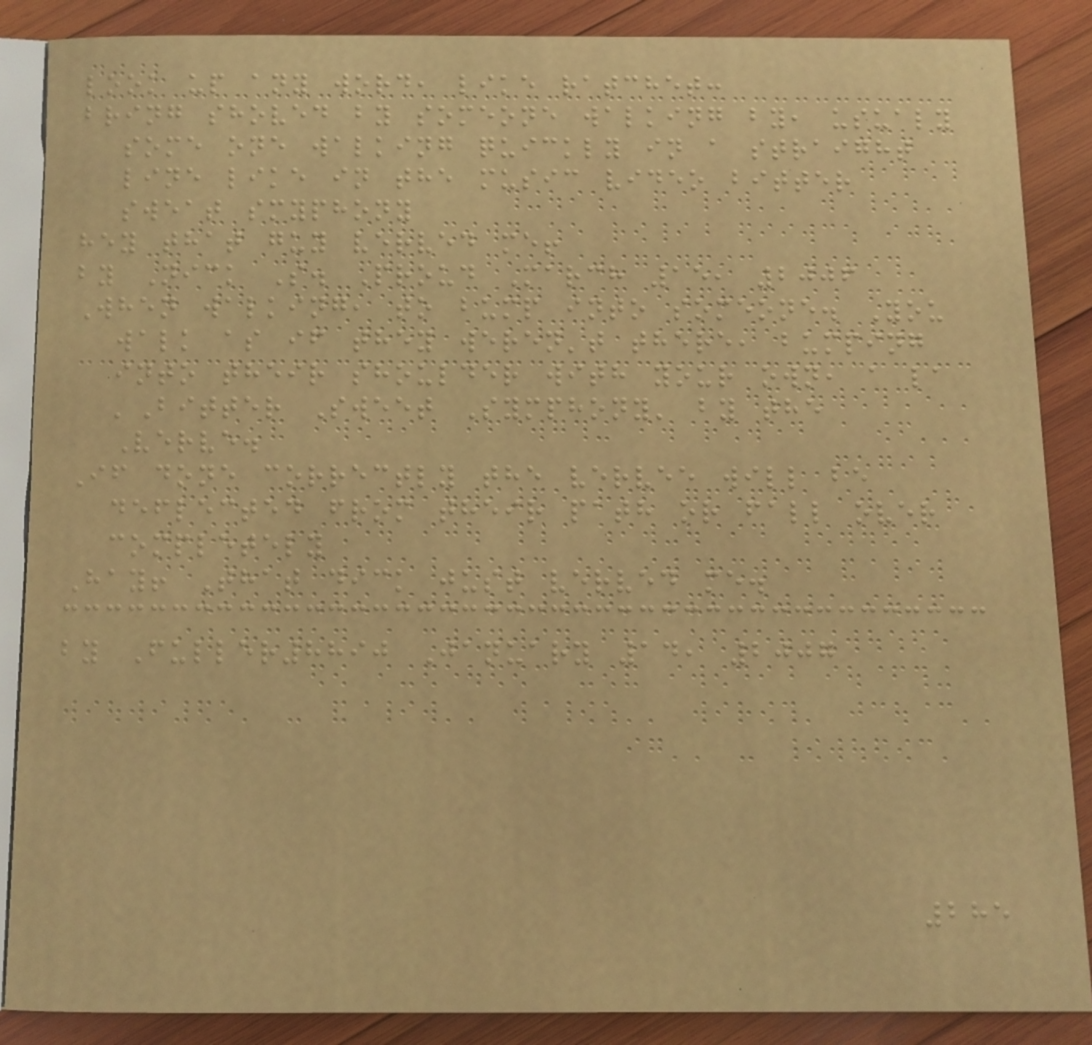look up any word, like ratchet:
bring shoved by someone walking by, usualy
some one walking quickly in a straight
line like in the music video bitter
sweat smyphony
hey that guy verved me!
by Nick S. Proud March 15, 2006
When walking, to bump into someone. You
walk as if they weren't there, bumping
into their shoulder with your own, a la
'Bitter Sweet Symphony' by the
Verve.
If done correctly the vervee will be
deflected from their path or fall over
completely
Hay! That dick just verved me.
by Fuller8890 January 14, 2007
285
